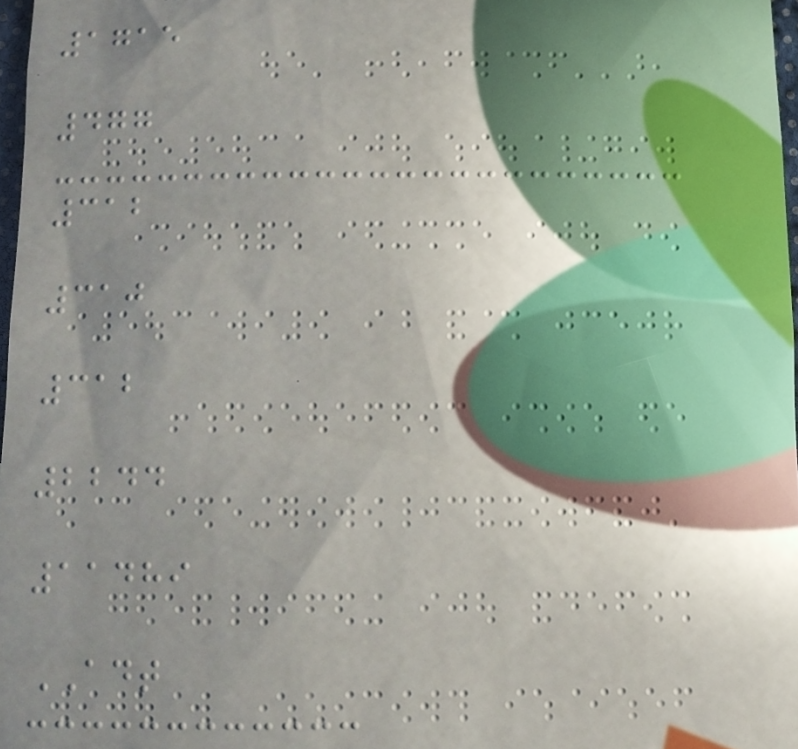1715
477
312
310
312
2244
11489
ADT
